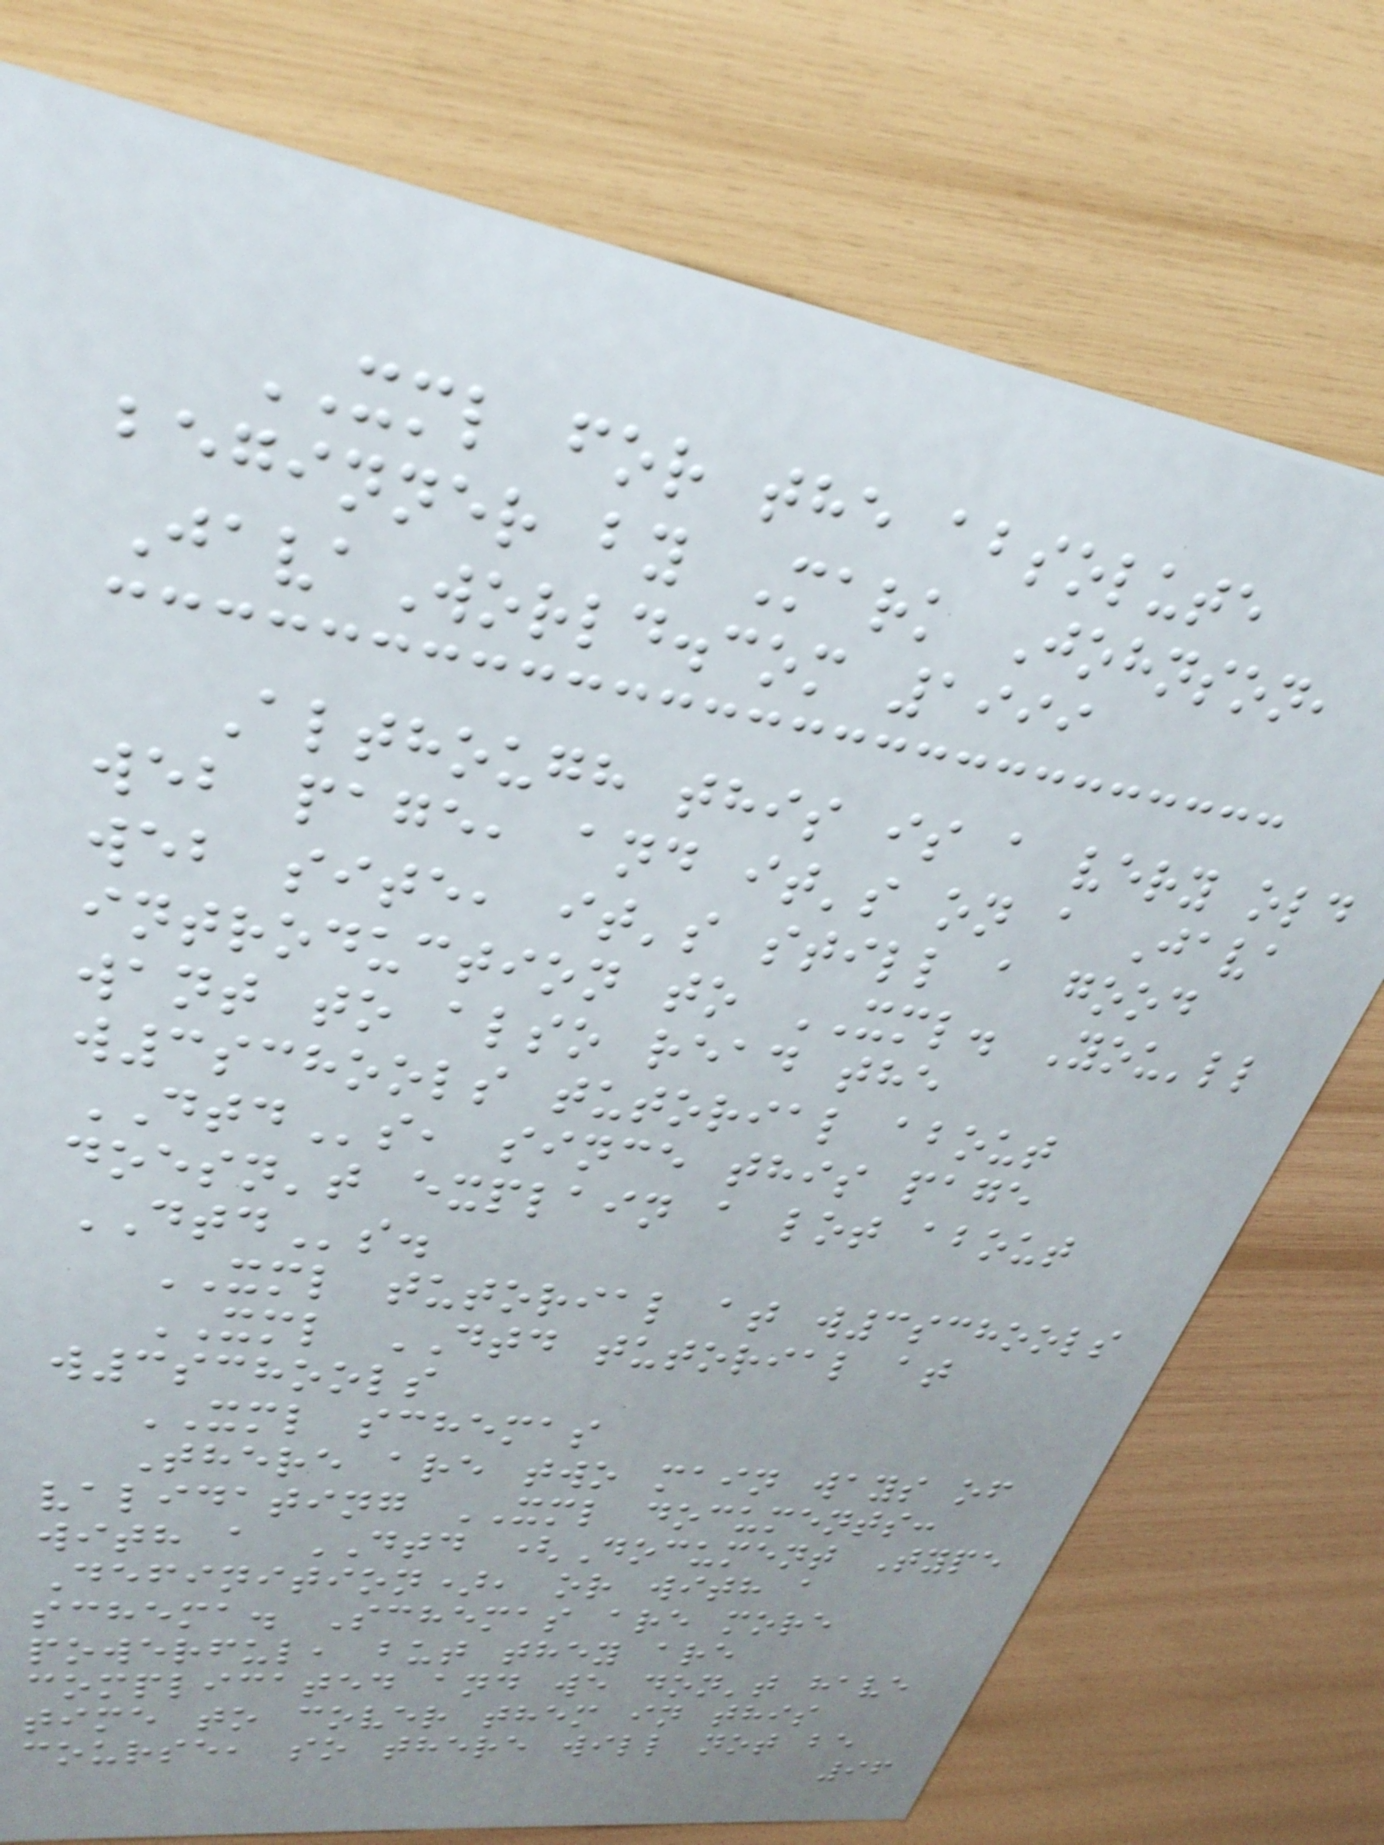XML for the absolute
beginner by Mark Johnson,
JavaWorld.com 1999
Although this is a very old
web page, and it's on a Java
web site, it's still a good
introduction to XML. You'll
want to also read the
w3schools tutorial about
DTDs, since this page
doesn't explain a lot about
DTDs.
XML tutorial at w3schools
XML DTD tutorial at
w3schools
XML schemas
There are two main ways of
validating XML documents:
with a DTD (Document Type
Definition), or with a
schema. Schemas are more
powerful, but they are
complicated and we don't have
time to cover them in this
course, so there will not be
96
